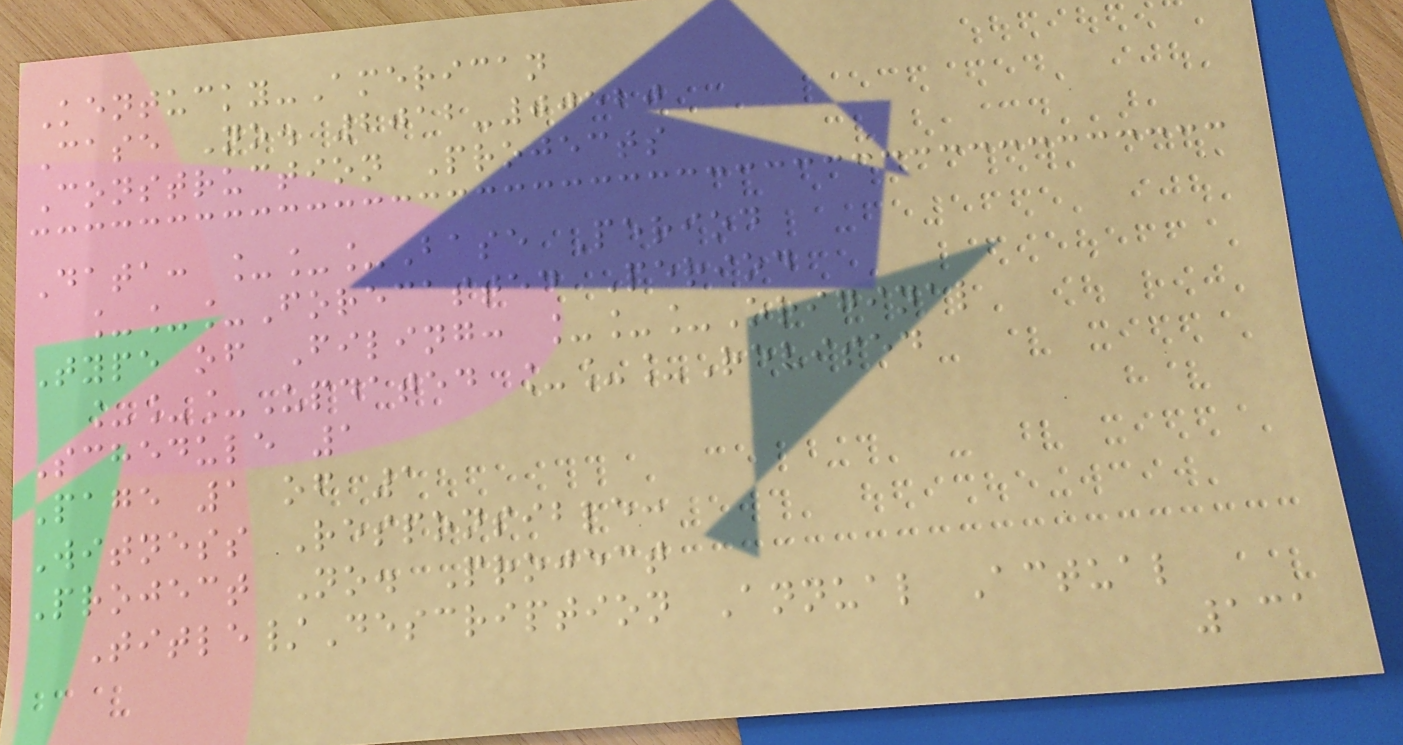Kentucky-American
Case No. 2012-00520
Construction Projects
Data: ___Base Period
___Forecasted Period
Type of Filing: ___Original
___Updated ___Revised
Schedule 1
Page 1 of 1
Witness Responsible:
Project No. Project
Title/Description Annual Actual
131
